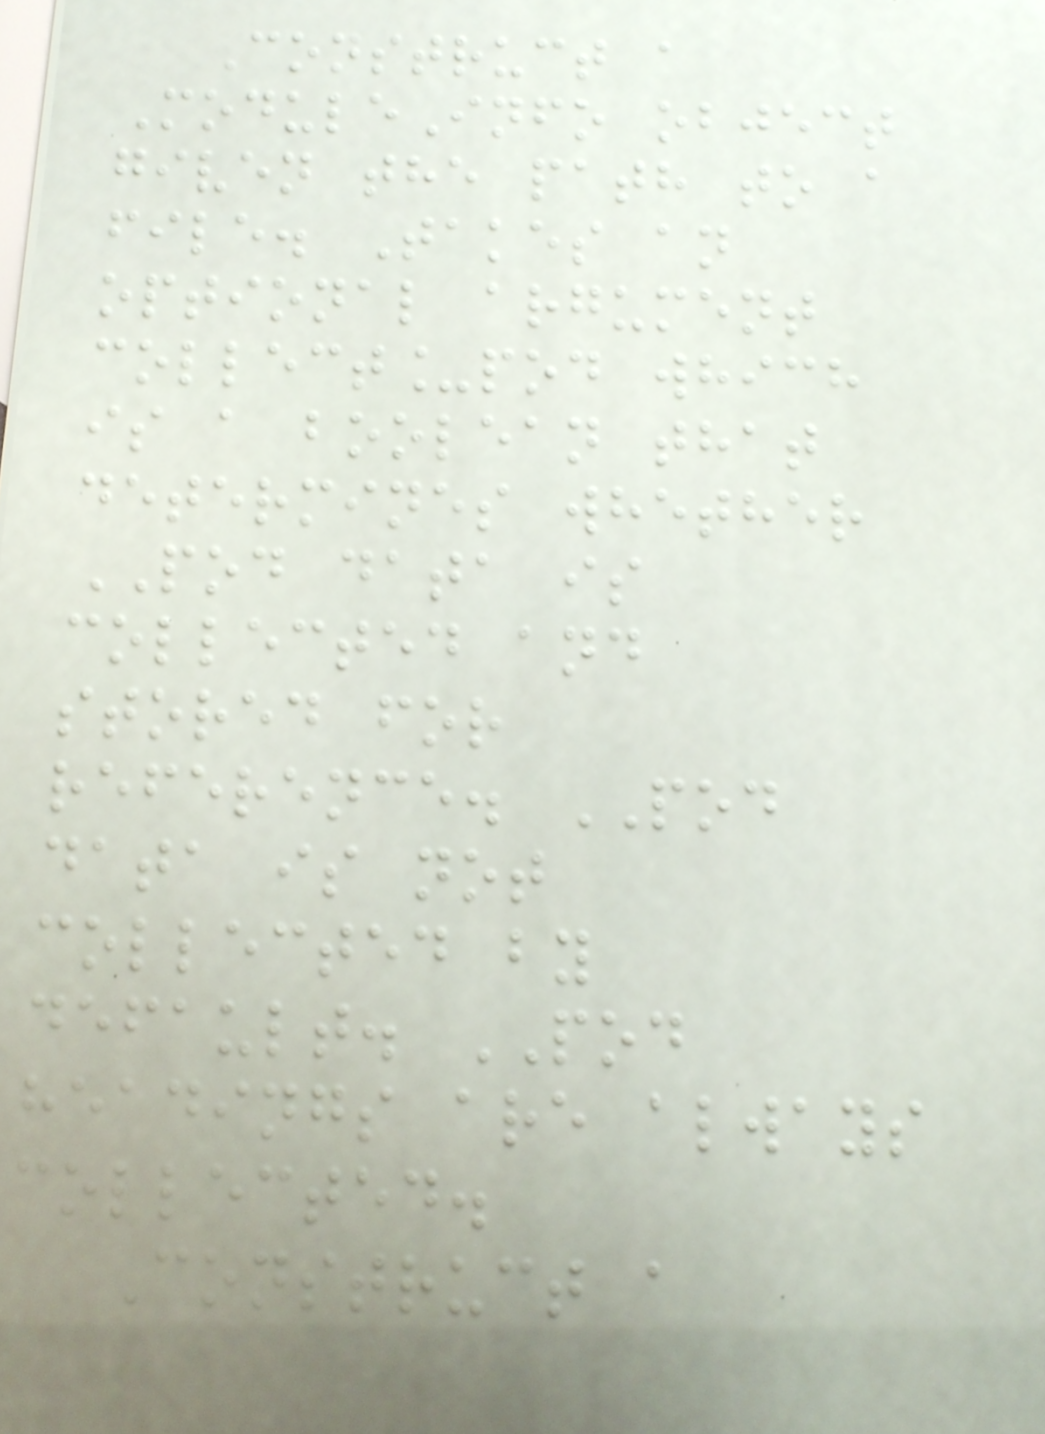Construct a
ModuleInfo object
given the path to a
file. Takes an
optional argument
collect_pod which
is a boolean that
determines whether
POD data is
collected and
stored for
reference. POD
data is not
collected by
default. POD
headings are always
collected.
Construct a
